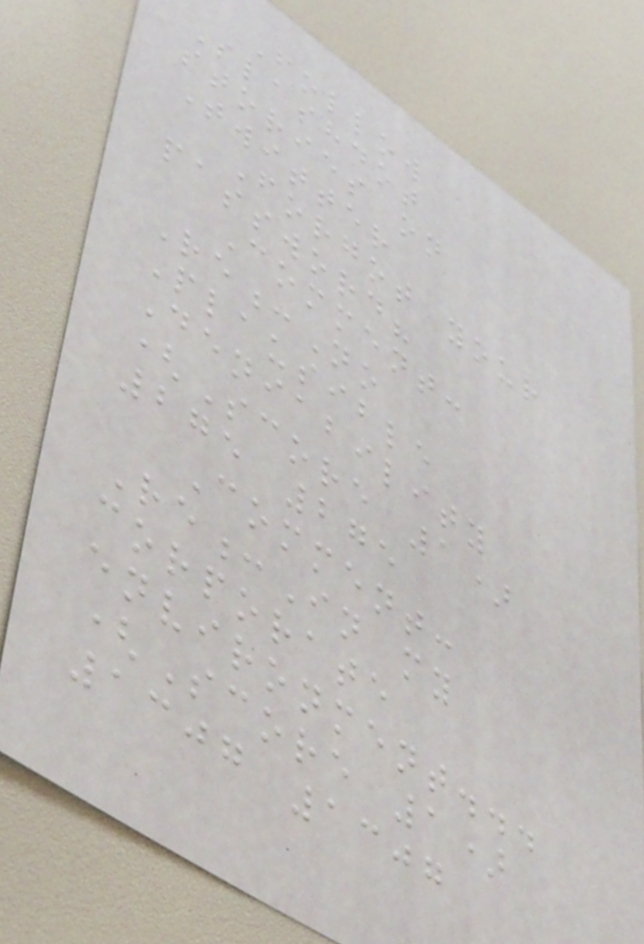Follow
Slashdot
stories on
Twitter
Forgot your
password?
Comment:
Re:No
Plausible
Deniability
(Score 1)
275 275
Comment:
Re:In my
corporate
environment...
(Score 1)
1307 1307
